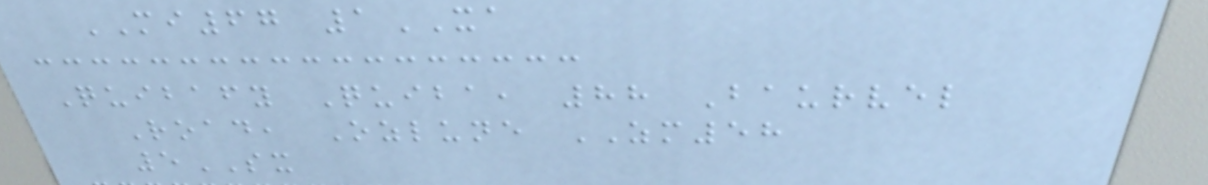MI67 1XA
Quibafy Quiba, 88 Baurvel
Road, Ozlune ZM58
5SX
